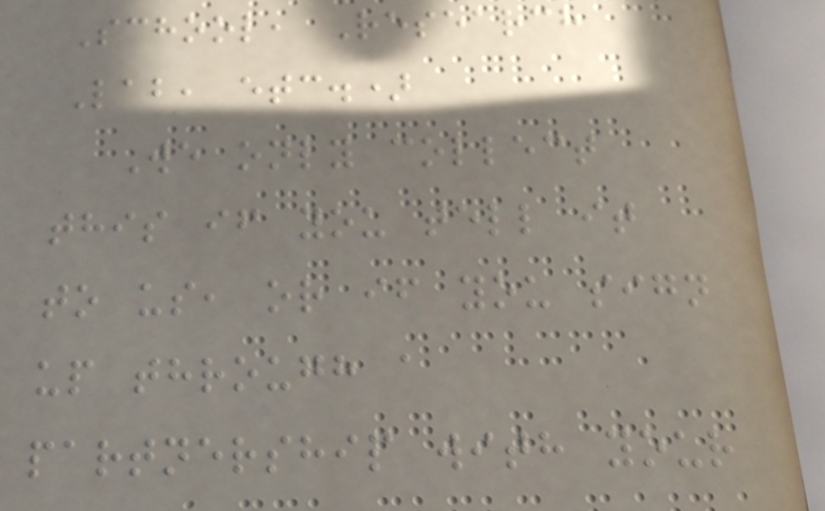School, Research
Lab, etc.)
We only collect
this if you tell it
to us, or if you sign
up through a
partnership with your
